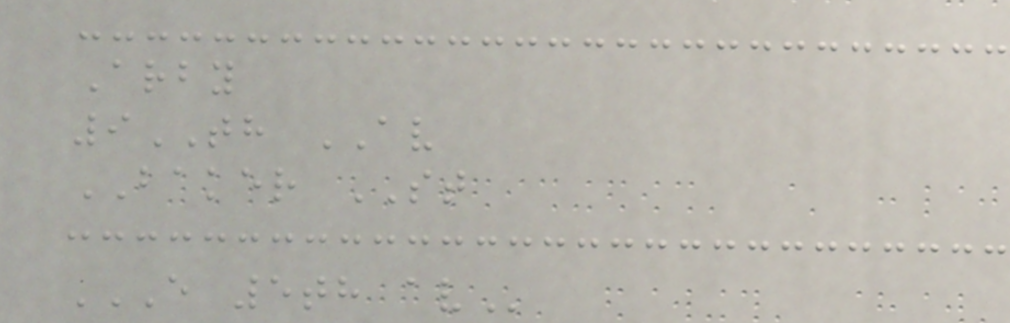Arby
9TH AV
BAKER ST
E 5TH AV
